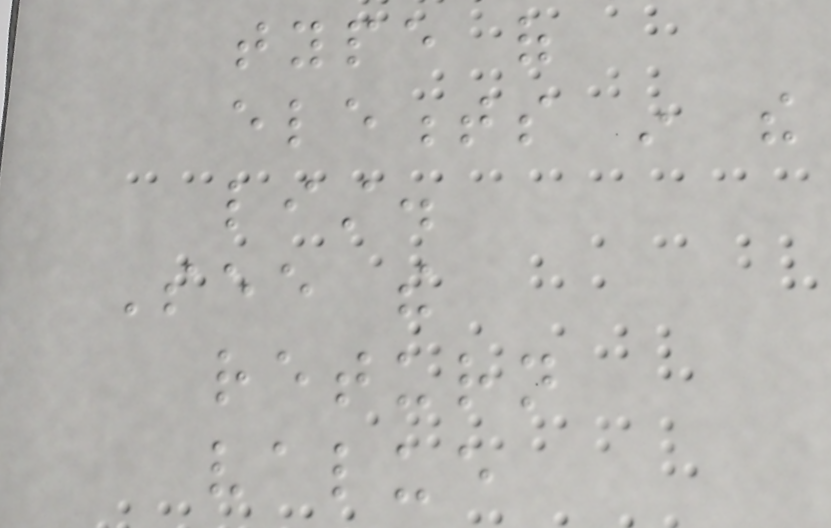type of
elements in the
list.
See the
return
value
